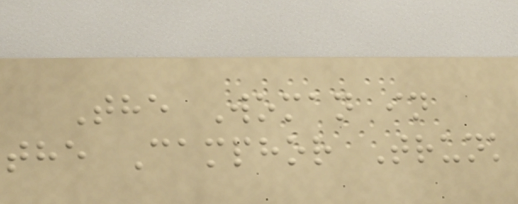The Woman in
the Camphor Trunk
